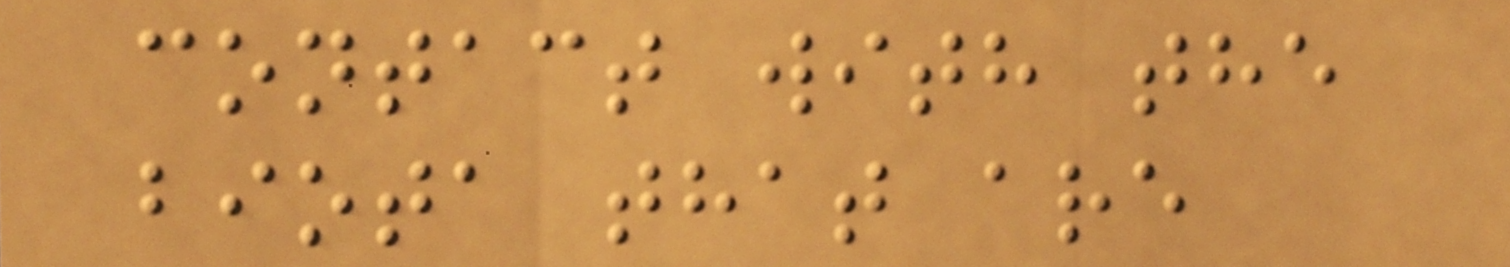contact with the
biota that are
